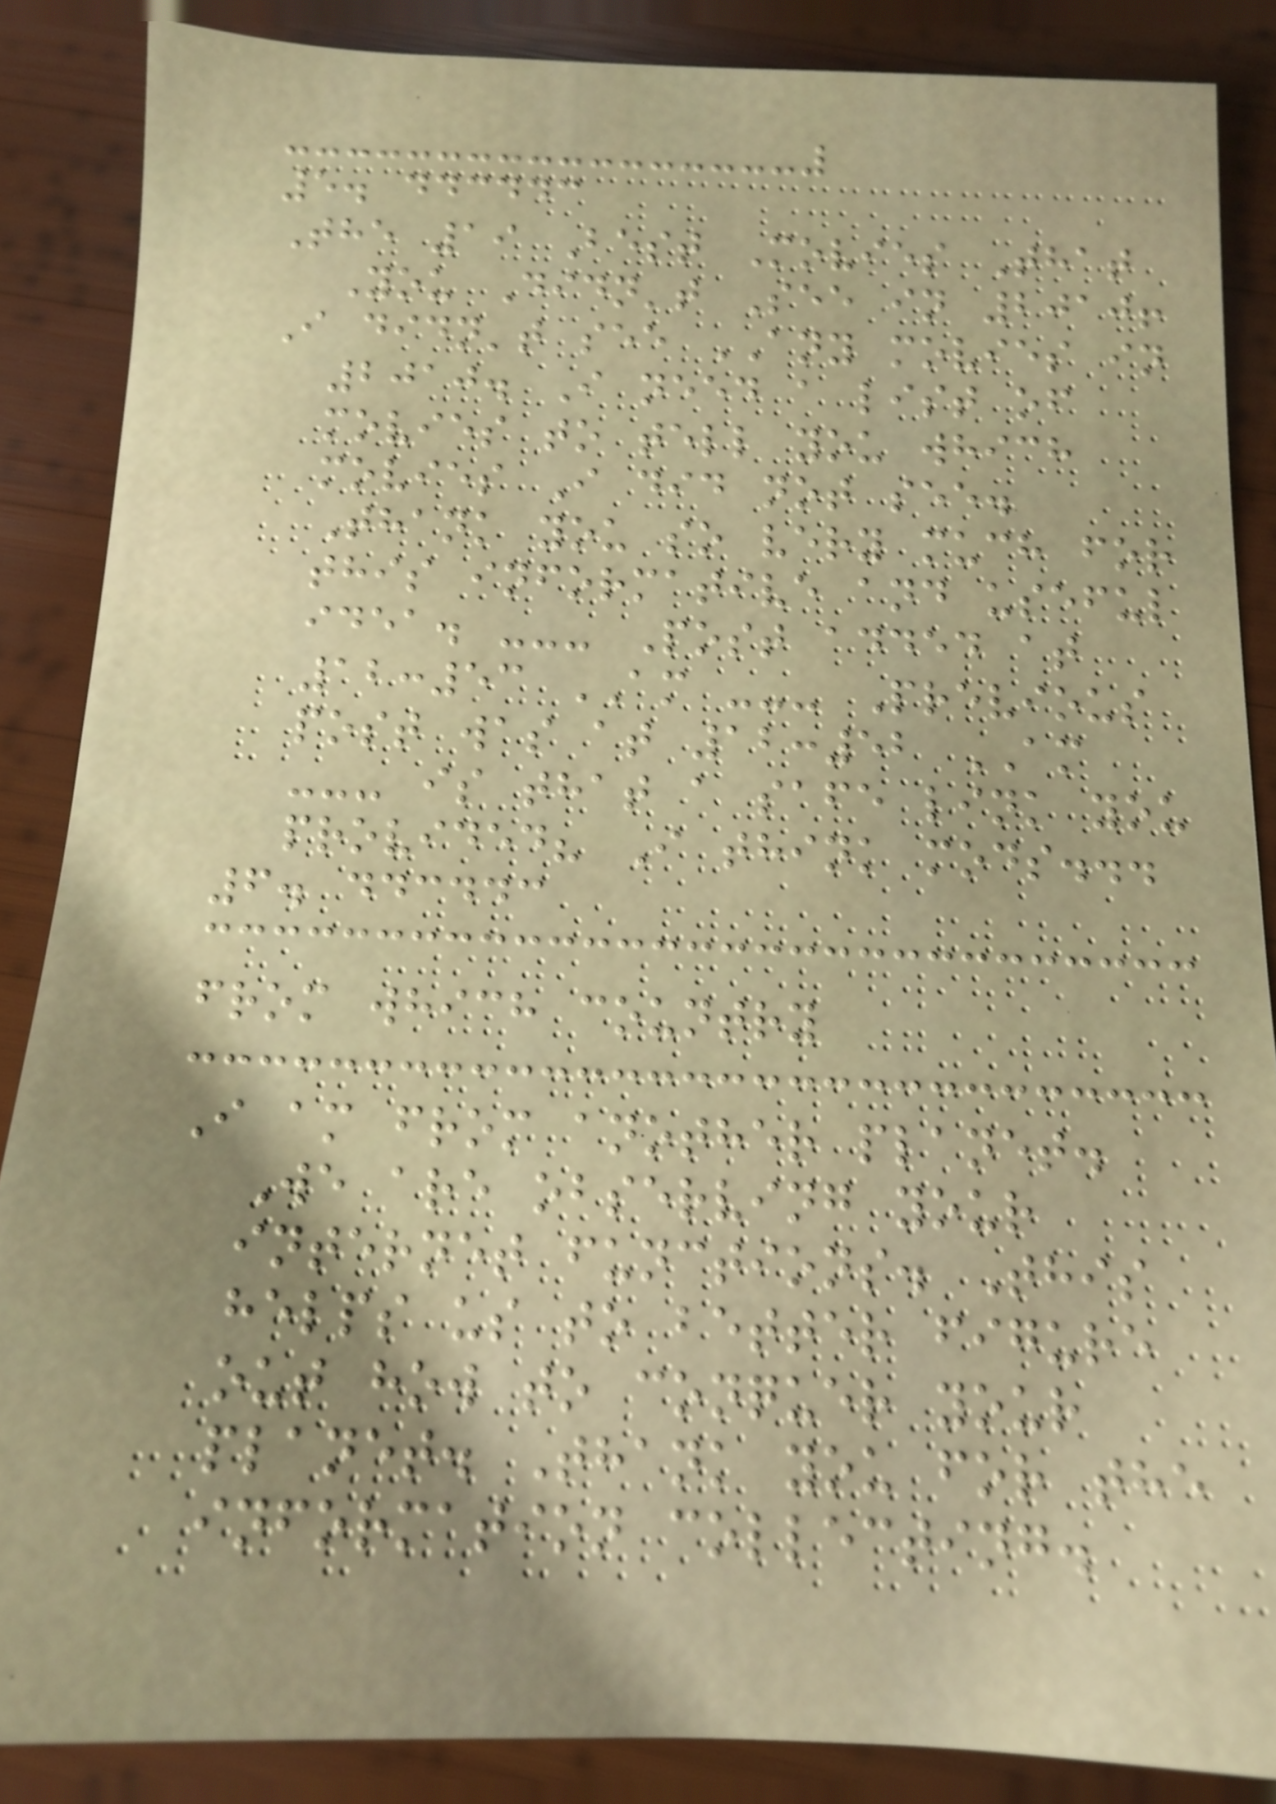5. ddcddc
The 19 Best Movies That
You Didn't See in 2010!
I didn't see ANY movies in
2010. I need a list of
movies to tell you which
movies I did not see.
Thank you so very much for
this informative and useful
idea. --- Post added at
12:53 AM --- Previous
post was at 12:52 AM
--- is that a safe link you
provided? I think mods...
6. ddcddc
from which country
I am from another planet.
We are observing your
internet functions. This
helps us to better figure
out how to conquer your
planet. Thank you for the
information collecting.
